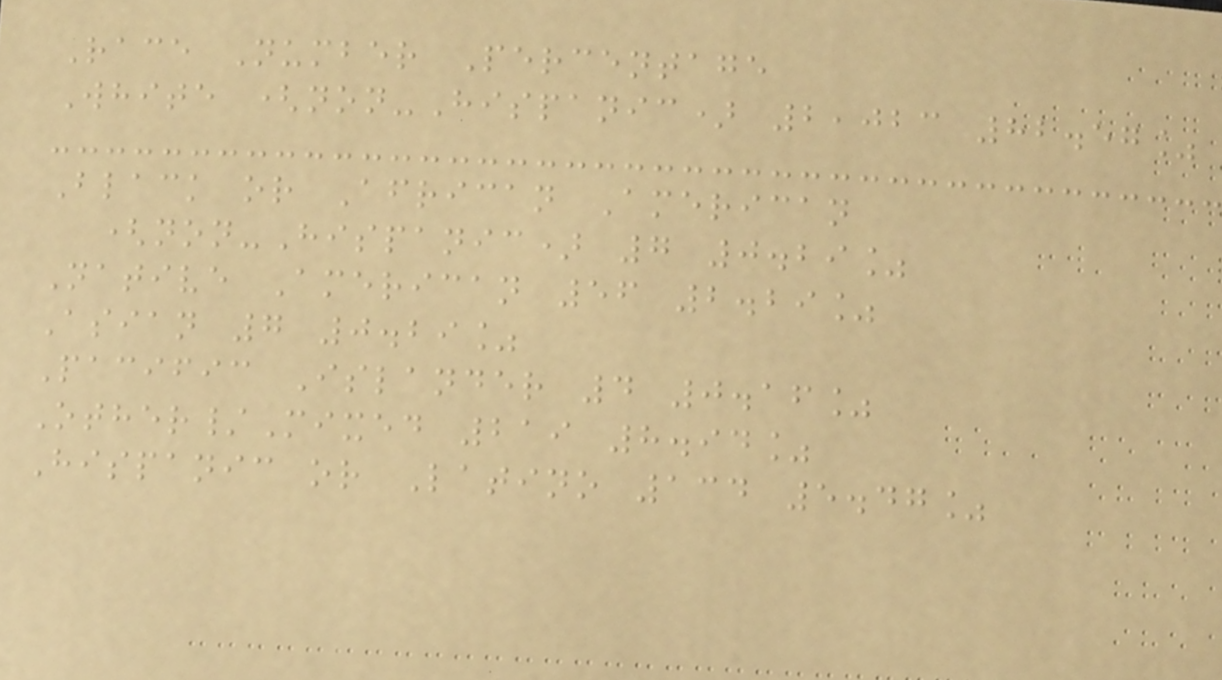Race Number Percentage
White (non-Hispanic) 2,023 82.57%
Black or African American
(non-Hispanic) 7 0.29%
Native American 56 2.29%
Asian 7 0.29%
Pacific Islander 4 0.16%
Other/Mixed 219 8.94%
Hispanic or Latino 134 5.47%
